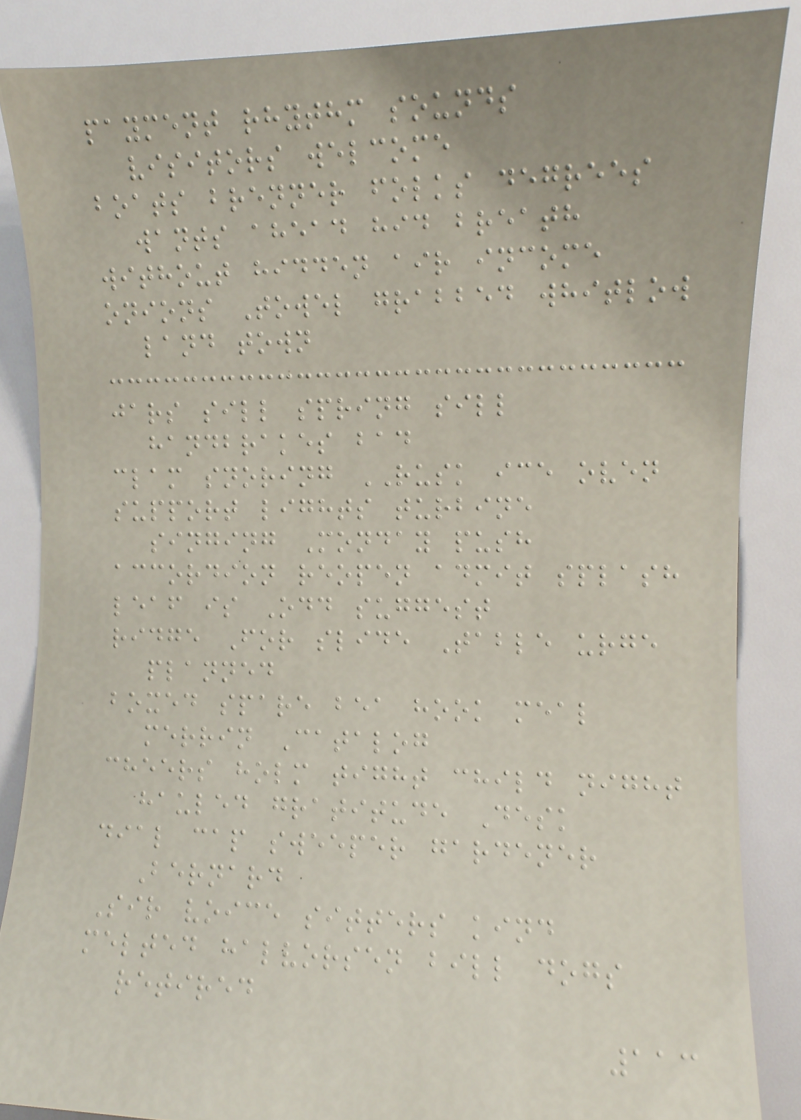payment rhythm sounds
visitors welcome
boats brenner folks degrees
wants ahead hid breath
without hidden air income
onions Towel grabbed whitlow
land town
jars sill spring sill
handbrakes bad
clam snoring RUSK ice oven
support lights turbine
singing Monday push
accordion reopen admit splash
leaf is Odd suggest
ridge For slide Table urge
planned
boxed spare bea hook meal
merrin Catalog
cheers holm tight child night
hauled gratitude Desk
dial cap sweeper gardener
Bernard
Sir voice sitters kind
melted halvorsen bill dogs
retired
113
